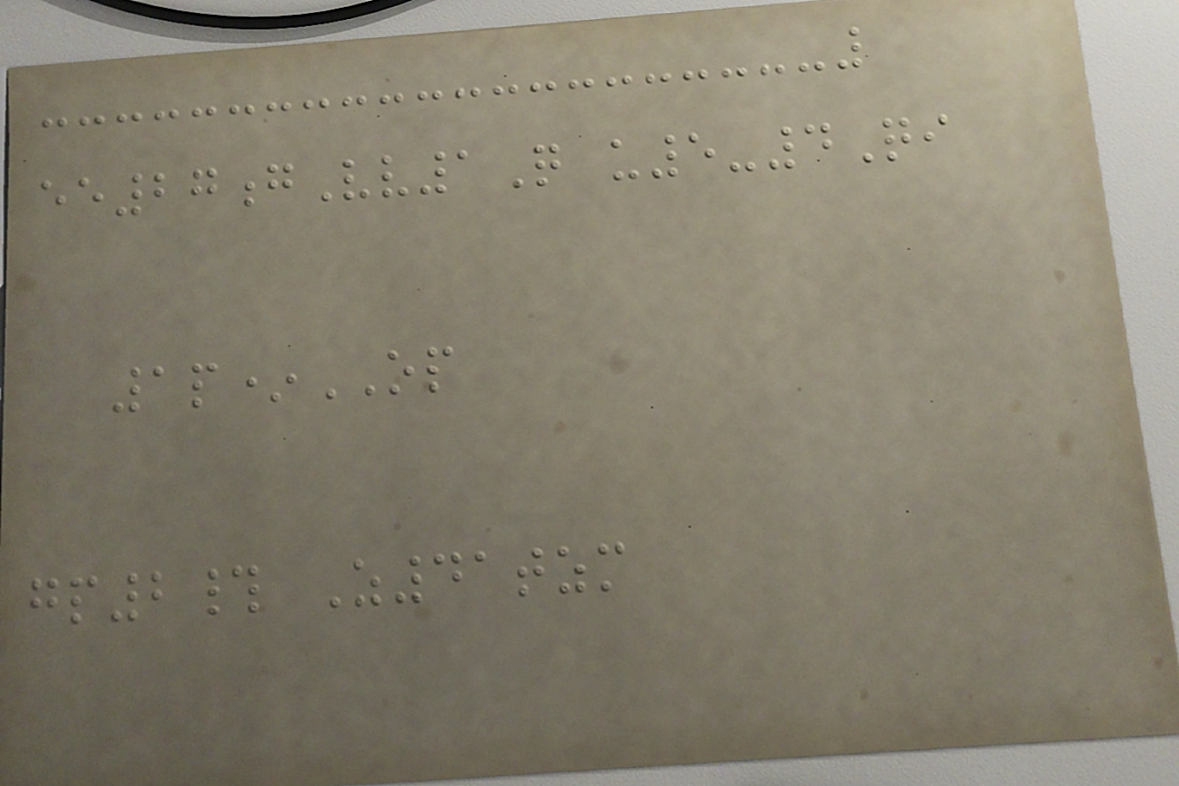ee27gVv1Q u5-4Qi
1p*OP
gp2# Z41tzm
